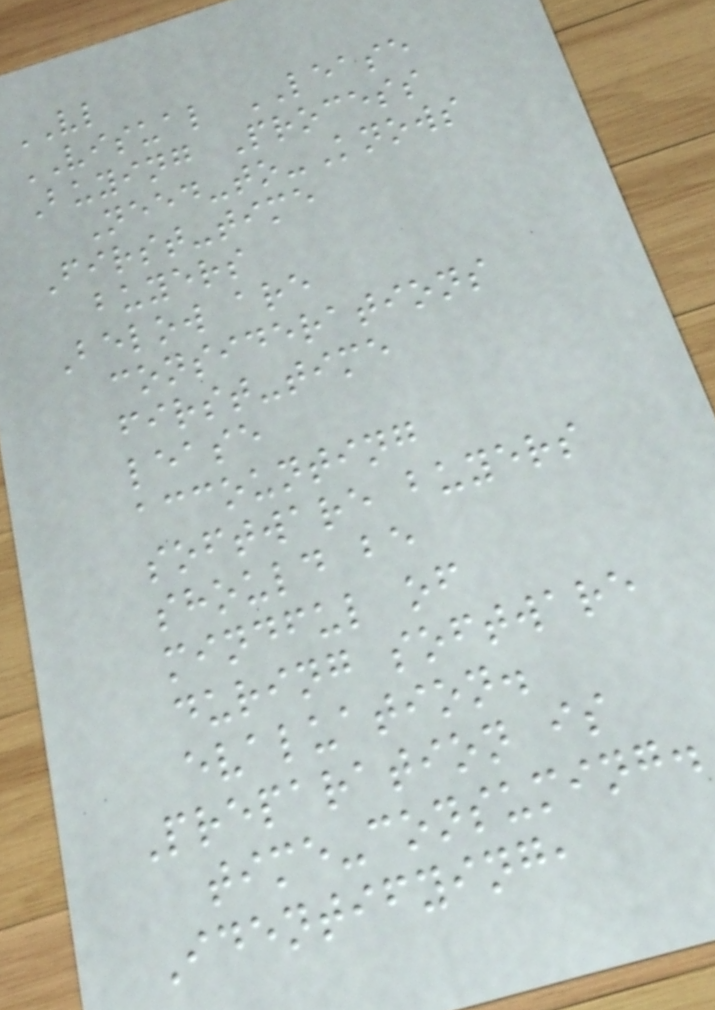VL
VISUAL LEASE
Buying Process
Need-to-Knows
First-time
buyers
Below are
considerations
first-time
lease
accounting
software buyers
should be
mindful of
during software
evaluation.
Preparation is
time-consuming.
Identifying,
